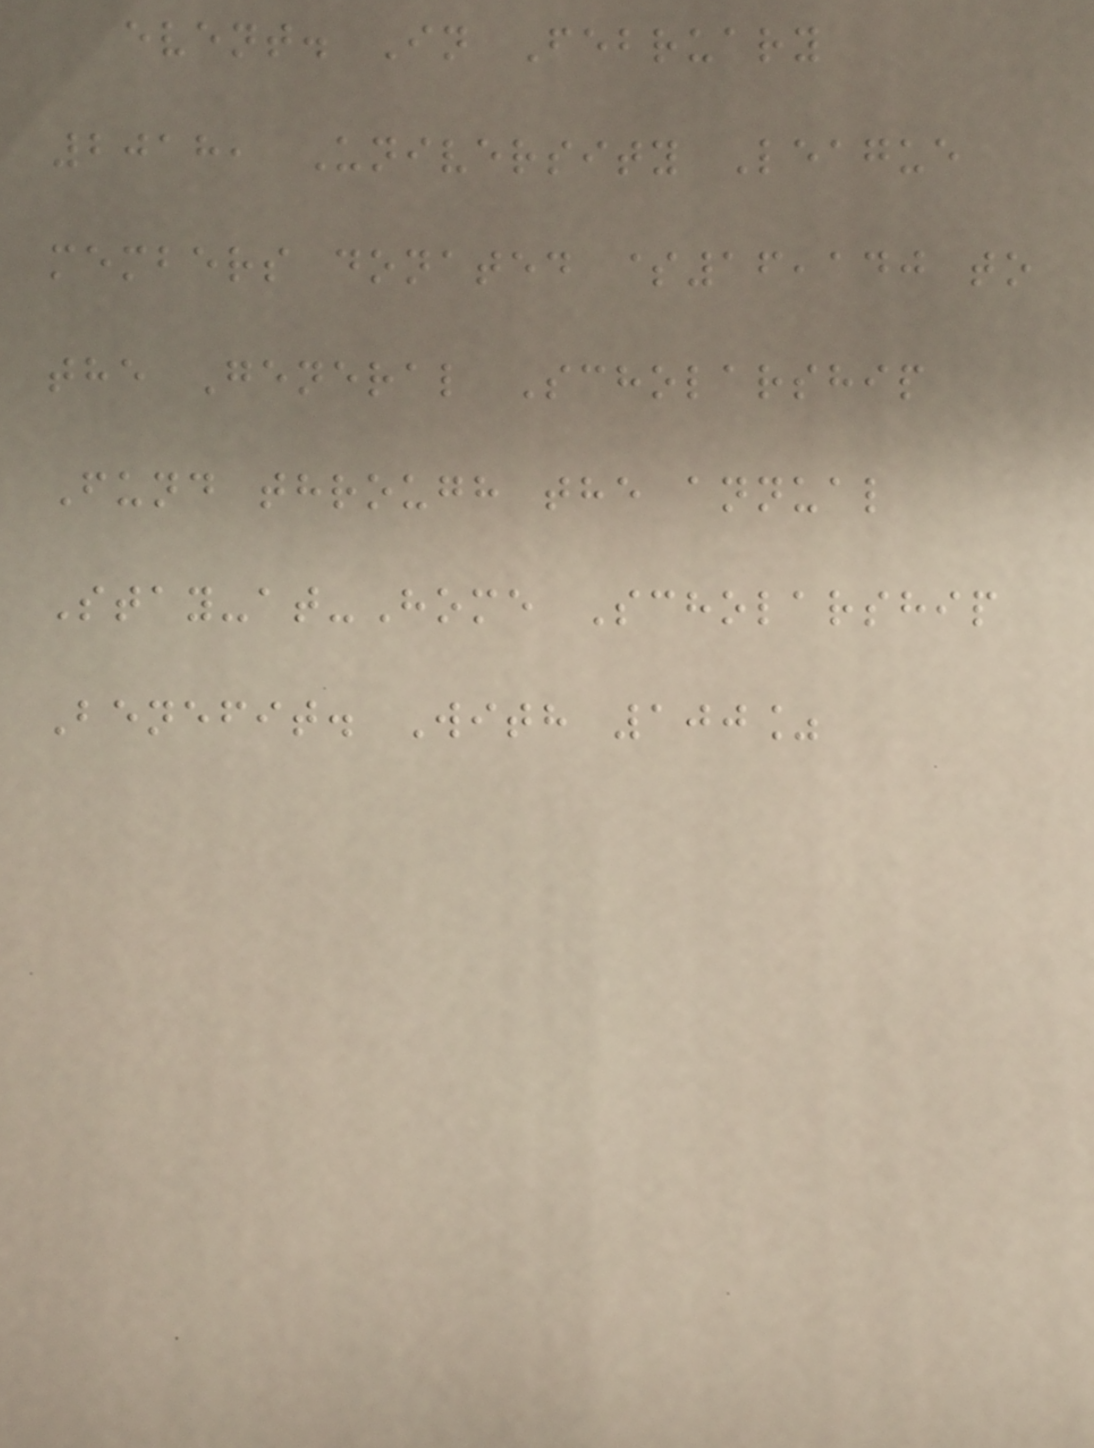event. In February
2018, University League
members donated $16,140 to
the General Scholarship
Fund through the annual
Stay-at-Home Scholarship
Benefit. With 100%
